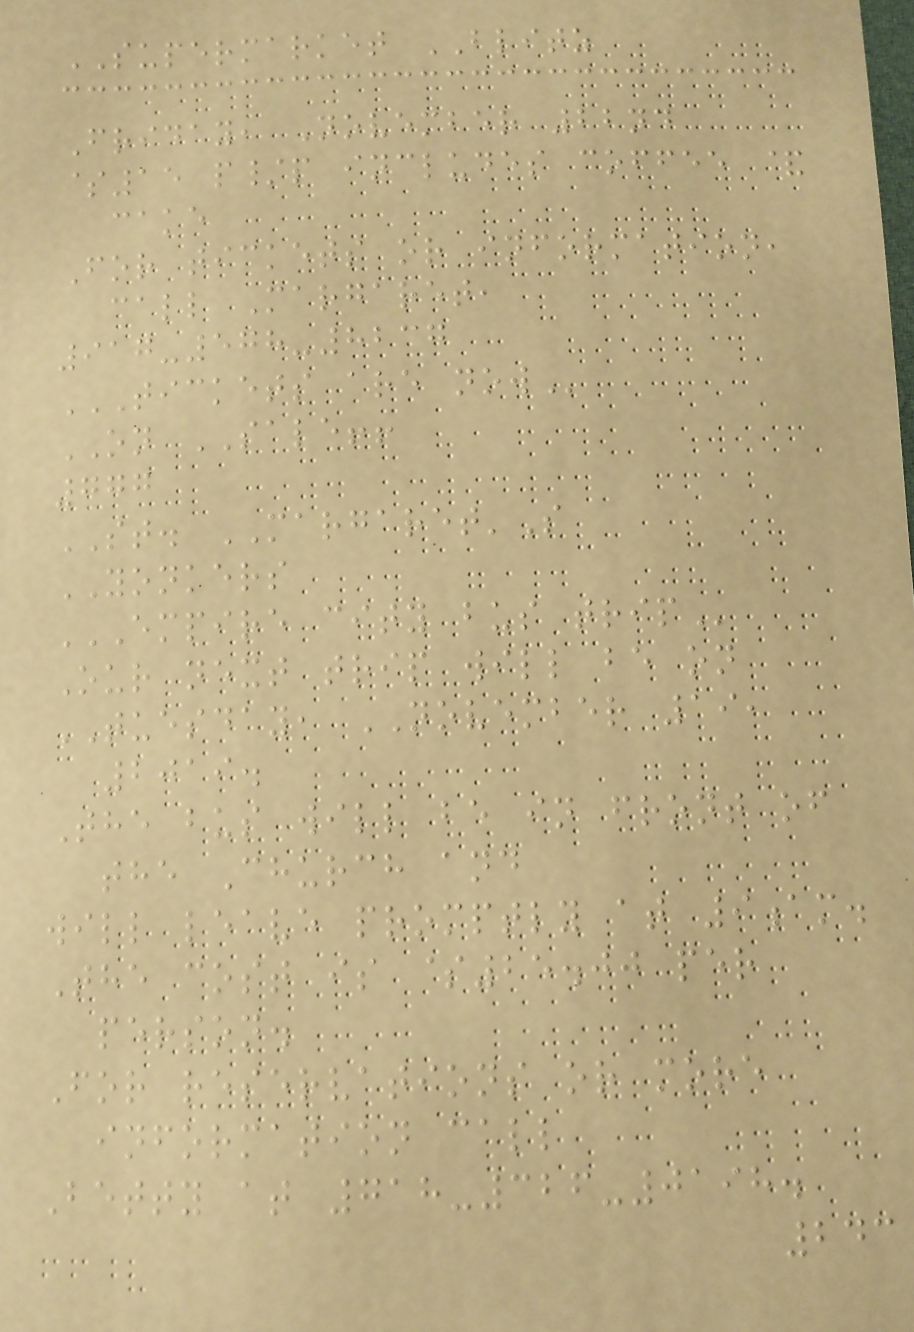SUPERMARKET BLITZ
Friday, November 22nd
$15 p/p includes coffee &
cake
For tickets or information,
call Margaret,
917-578-8237
TICKETS ARE NOW
ON SALE!!
777
ST. MARGARET'S
YONKERS
EMPIRE CITY BUS TRIP
Our next trip will be on
TUESDAY, NOVEMBER 19,
2019.
The bus will be in front of
the Church and
will leave promptly at 9am.
The cost is $25.00 per
person.
For reservations or more
information call
Betty at 718-326-0198.
243
